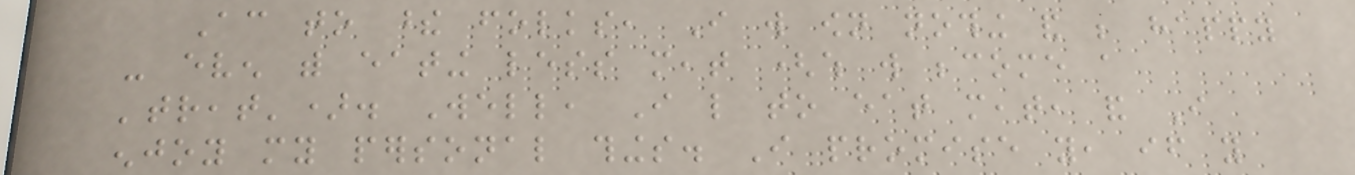According to these folks, I will own nothing and be happy
- even with eating less meat (which will become a
'treat'). Well, I like to eat meat, and I
enjoy my personal things. I promise you, if you
